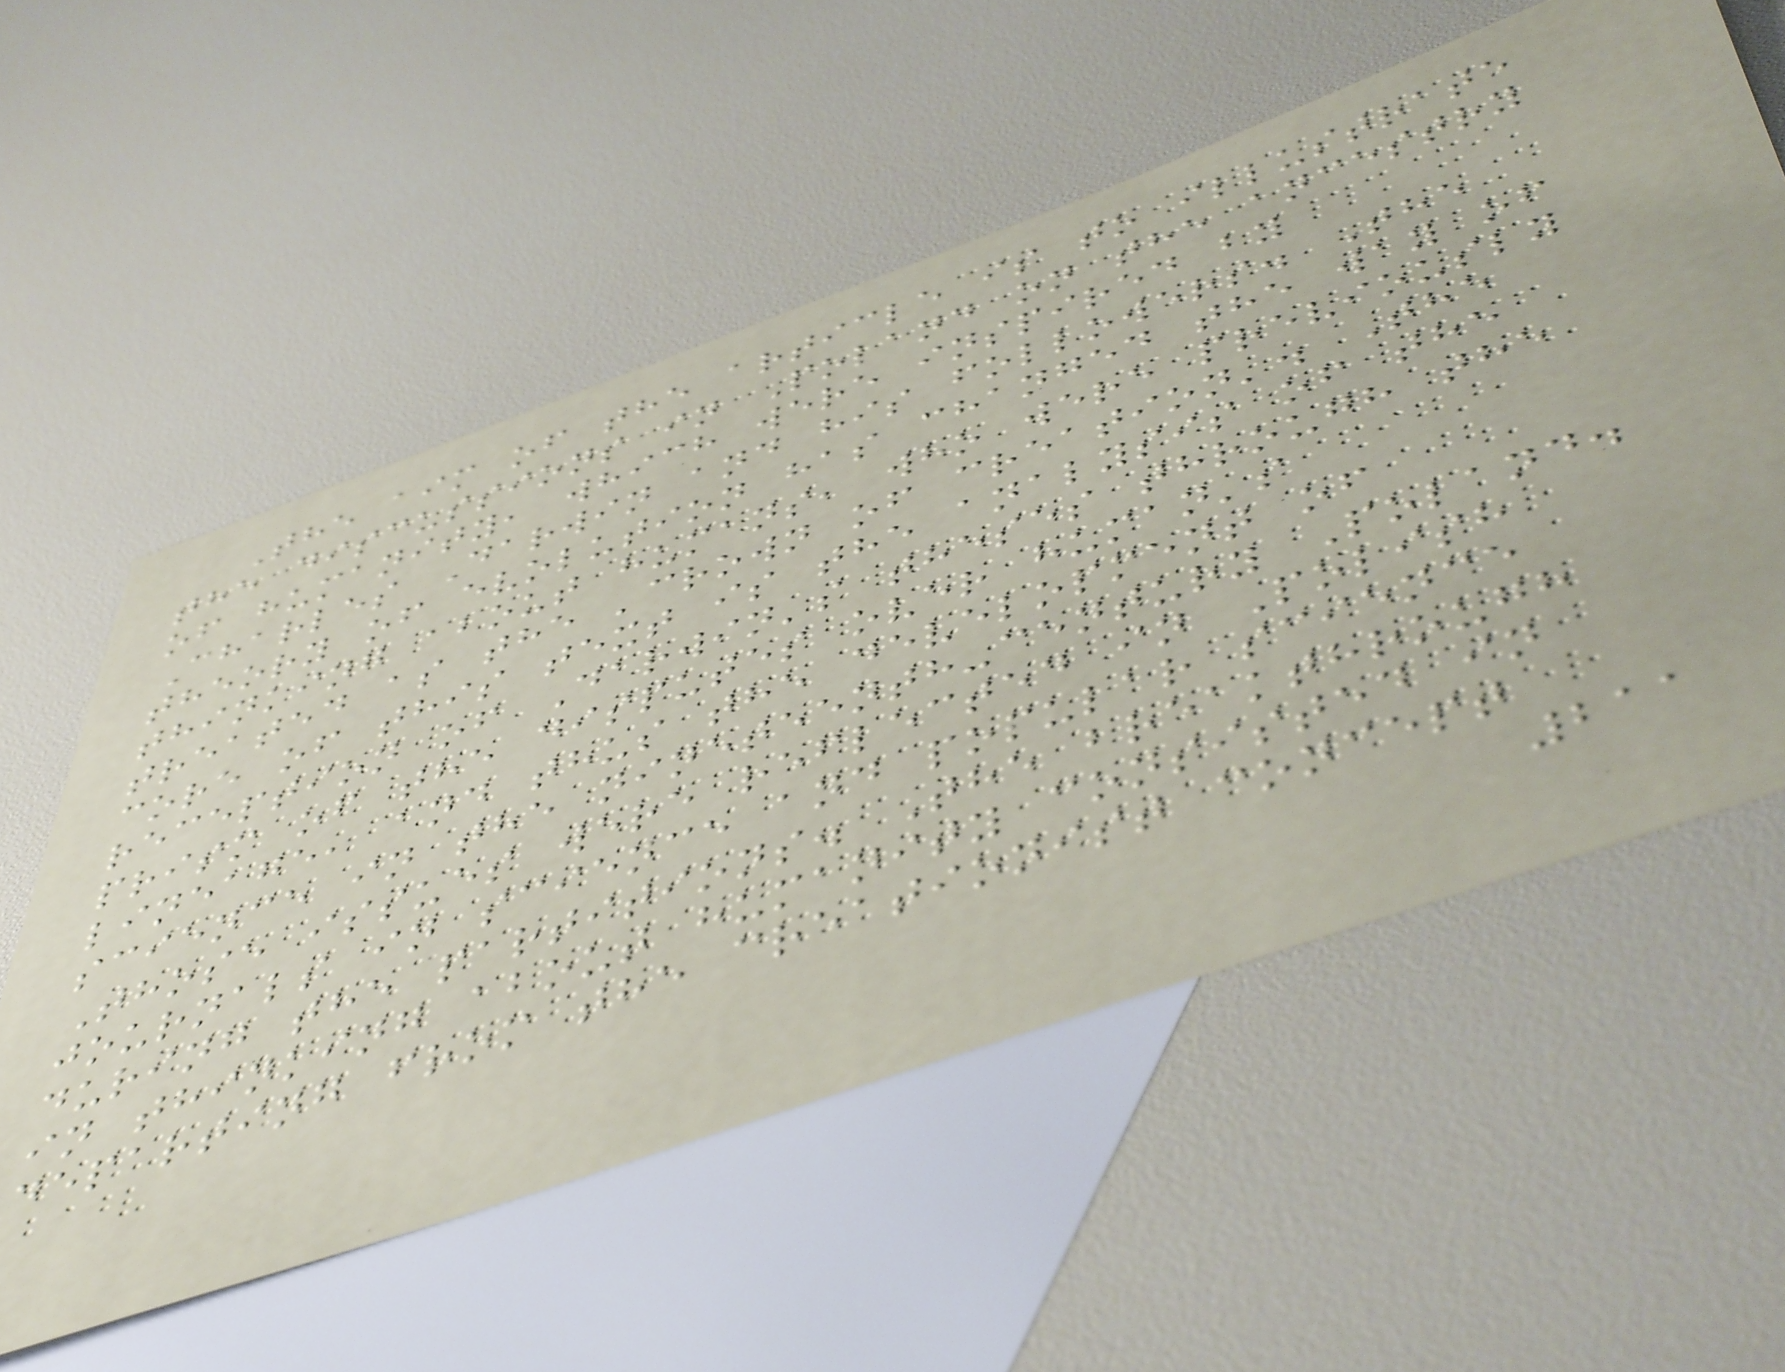The aim of the article is to illustrate
the discussions in Poland on the ancestry
of humanity, which were inspired by
Charles Darwin and his followers. The
theory of evolution has changed the way of
thinking about humans, who were previously
treated as the 'crown of creation'. The
core of this text is the analysis of the
reception of Darwin's theses through the
prism of the disputes over human's
lineage, and thus the development of
science in the nineteenth-century Poland.
Those issues were reflected in Polish
journals in science and popular science
during the partitions. The breakthrough
in thinking about humanity consisted in
departing from the creationist concept
211
